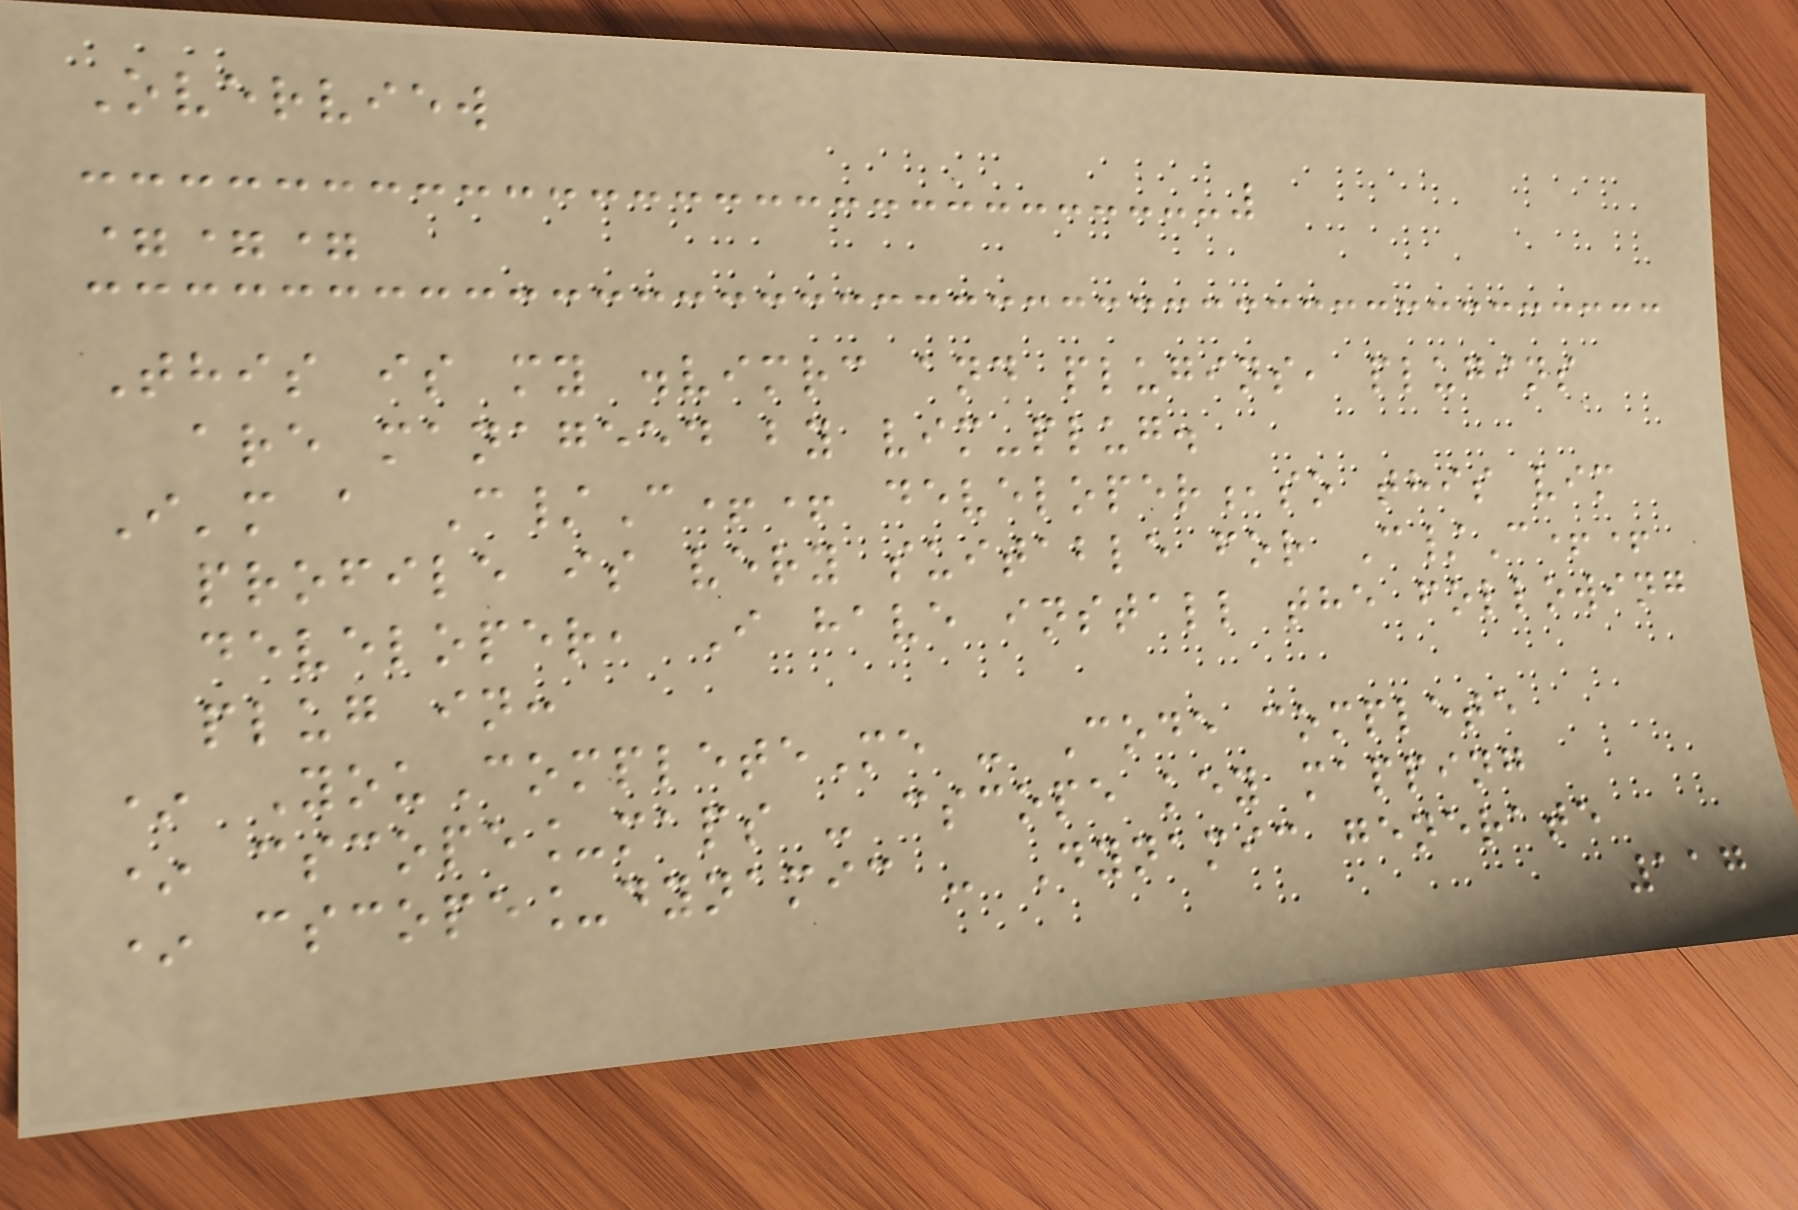Overview
===
This is my .vimrc and plugins, plugins
are manageed by vim-plug.
I'm a C/C++ developer,so this vim
profile is very suitable for C/C++
developer, I have install the following
plug in:
* YouCompleteMe - Code complete
* cscope_maps - cscope key mapping
* cscope_dynamic - Dynamic generate
117
